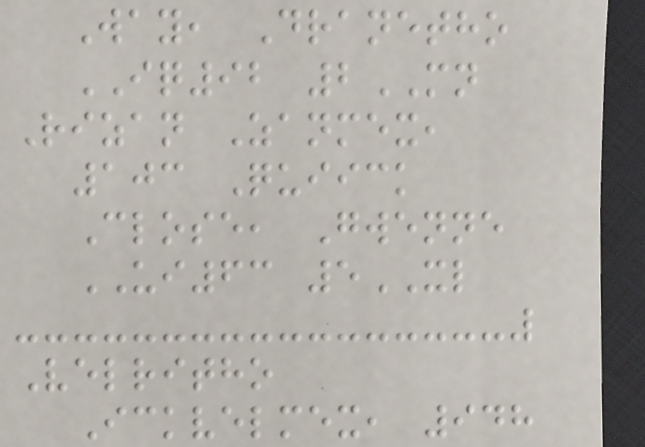Way, Dranetho
IQ92 2MN
Rizan Zanmex,
103 Quiick
Close, Gwenne
UI63 5XL
Velritho
Ickvelmex, 948
